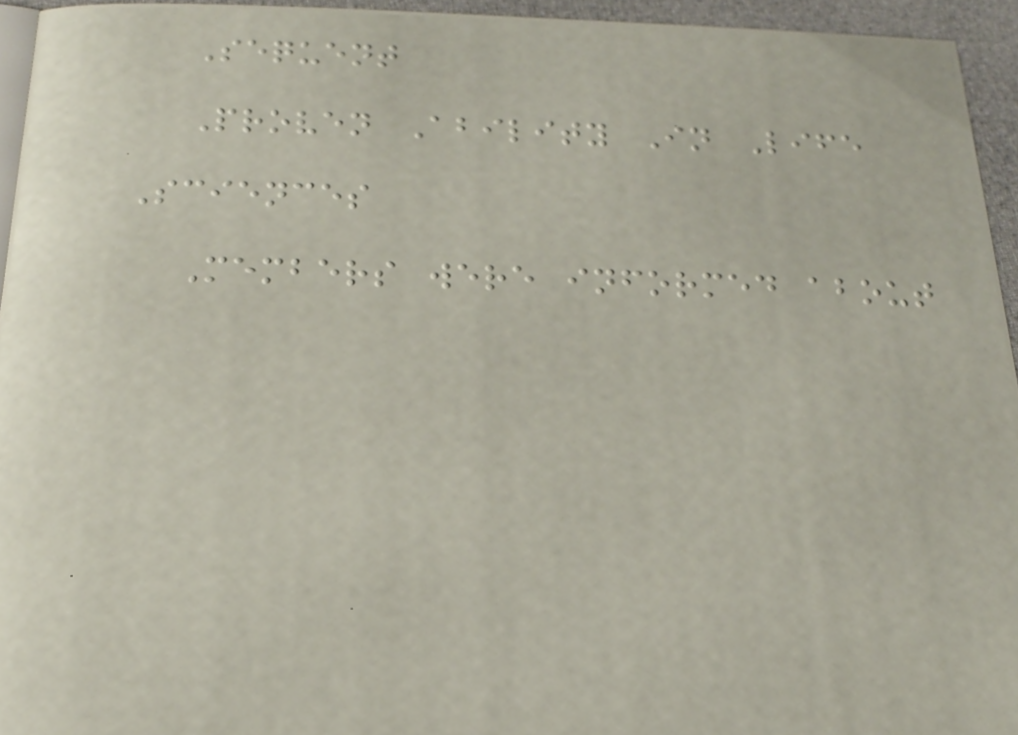Sequent
Proven Ability In Life
Sciences
Members were informed about
